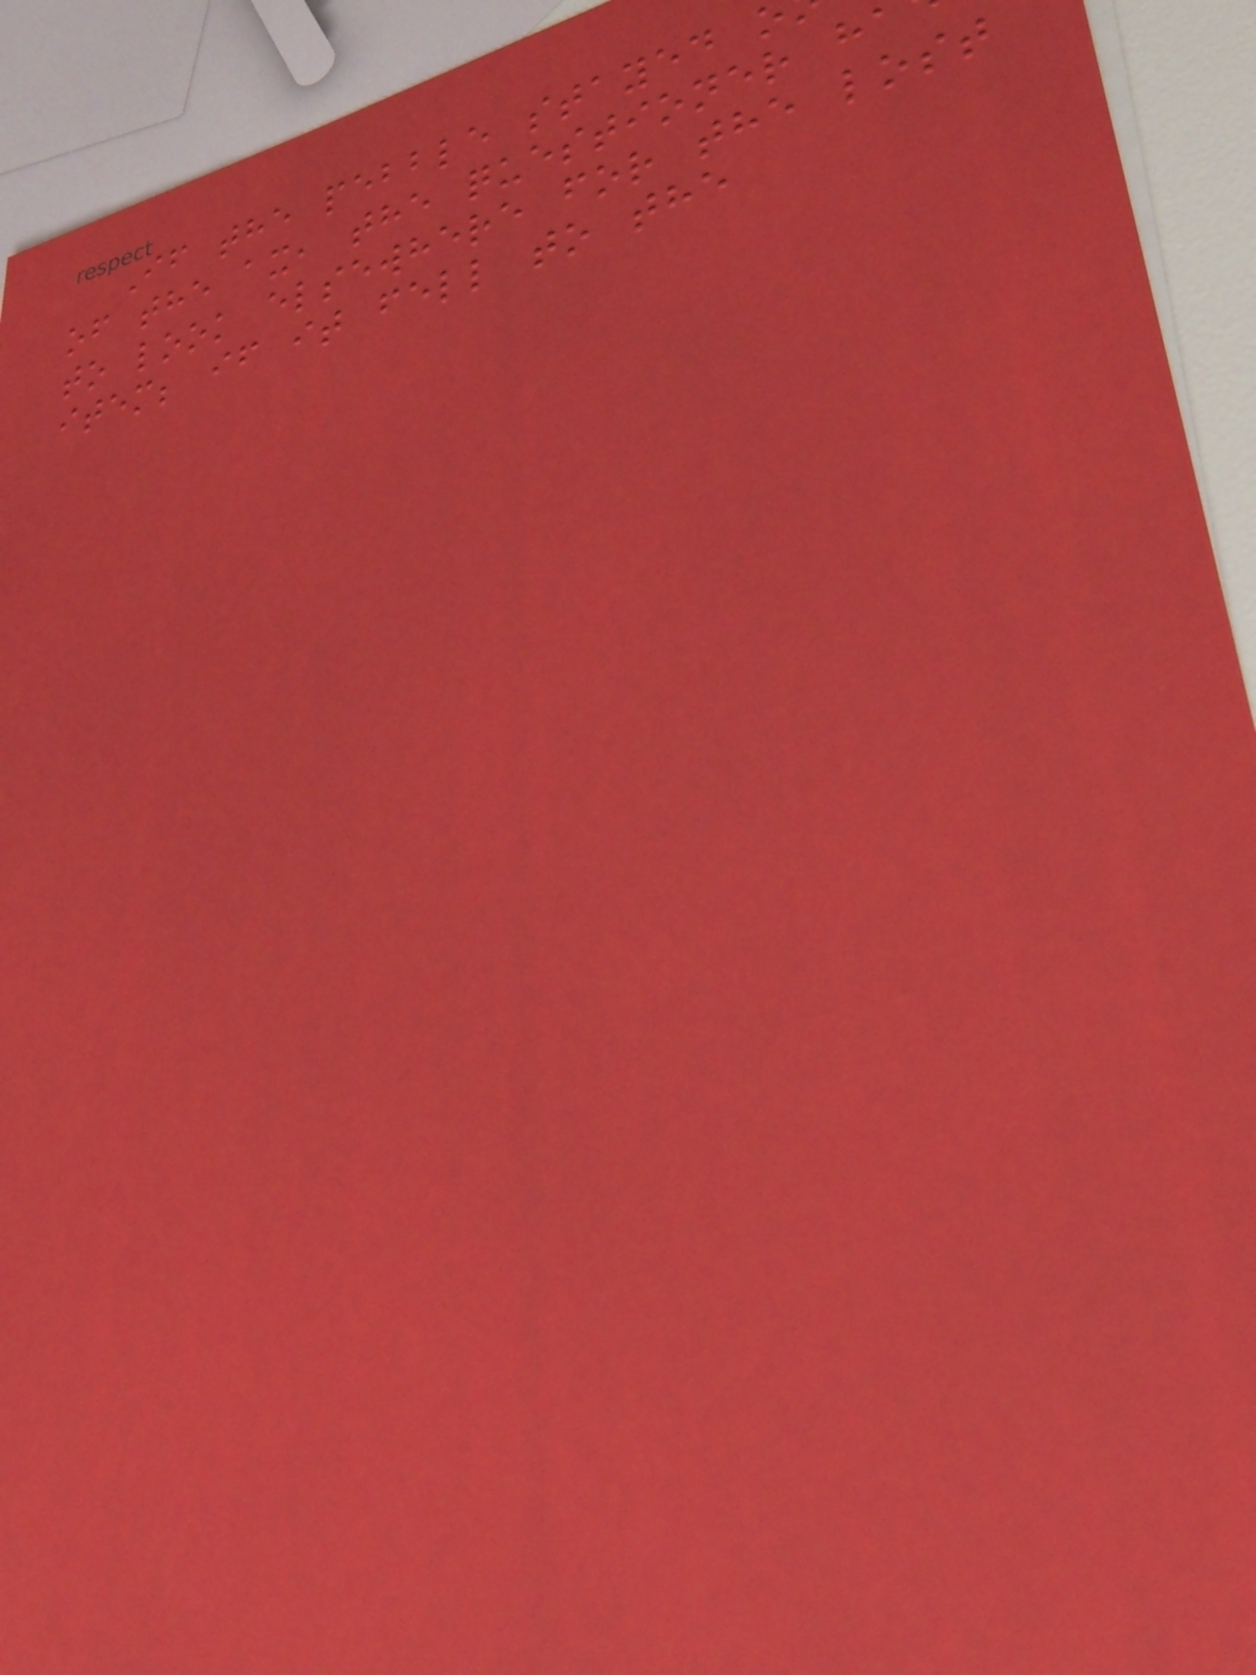If the pebble stayed
of the ax, the questioner h
to look elsewhere for the lost
item; if it fell to the
